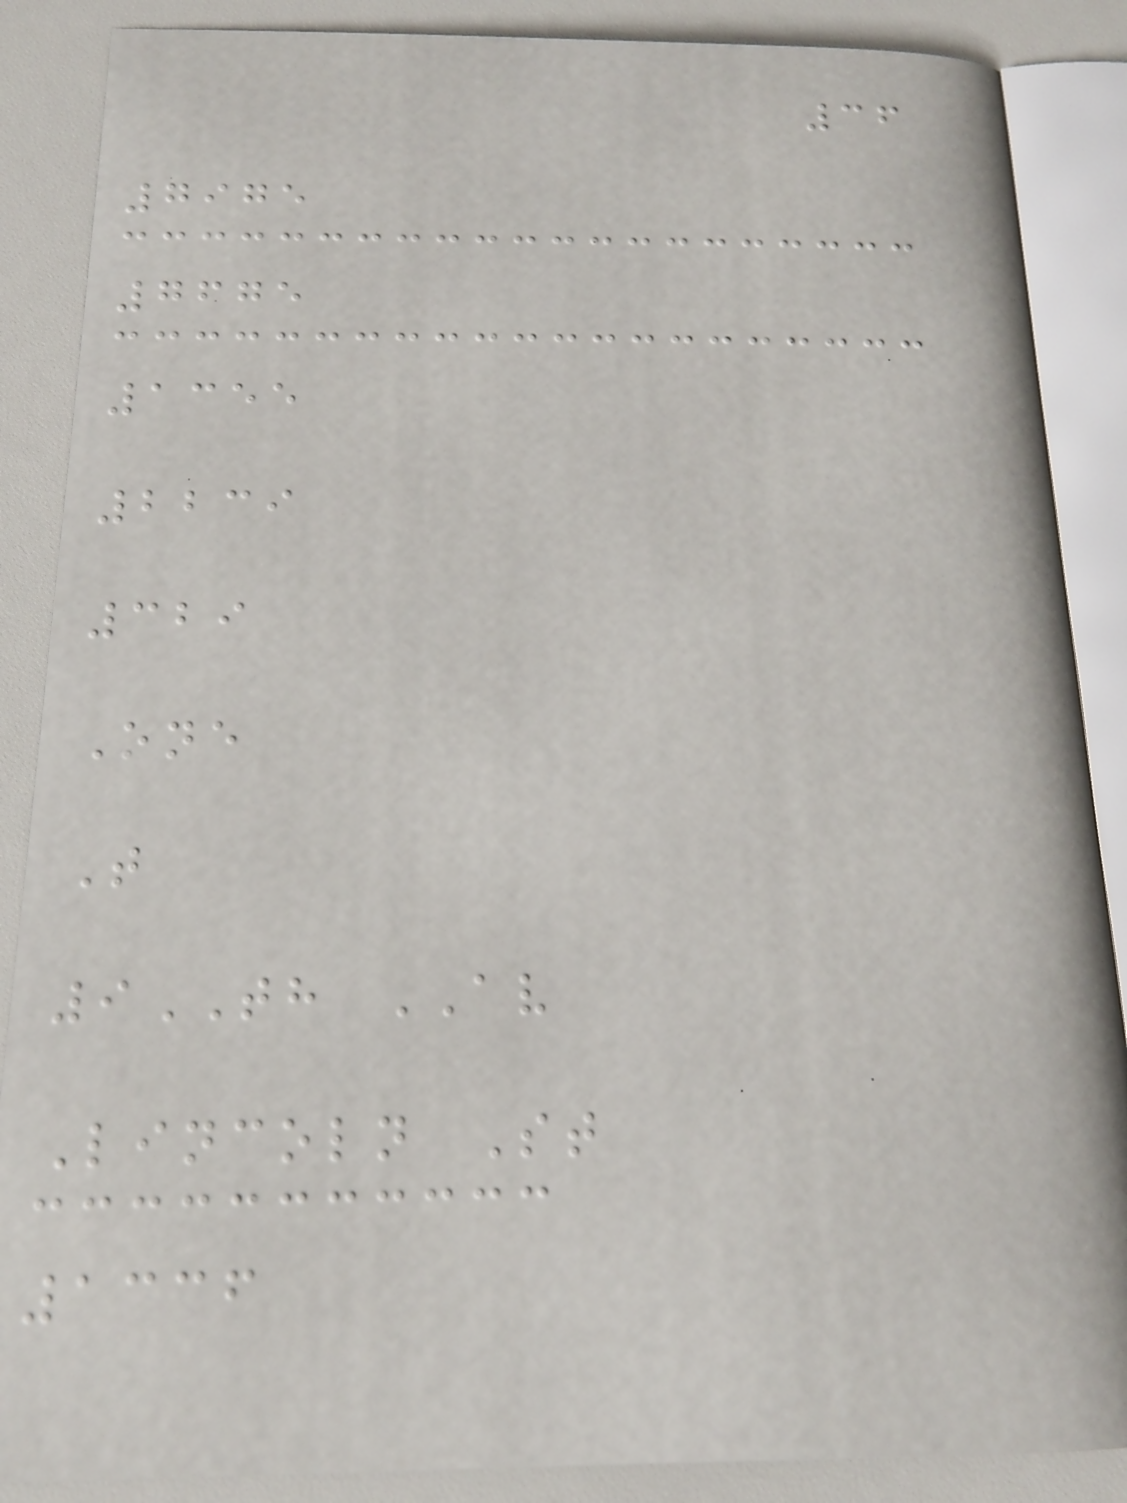36
7975
7675
1355
2239
329
One
T
9TH AV
Lincoln St
1336
